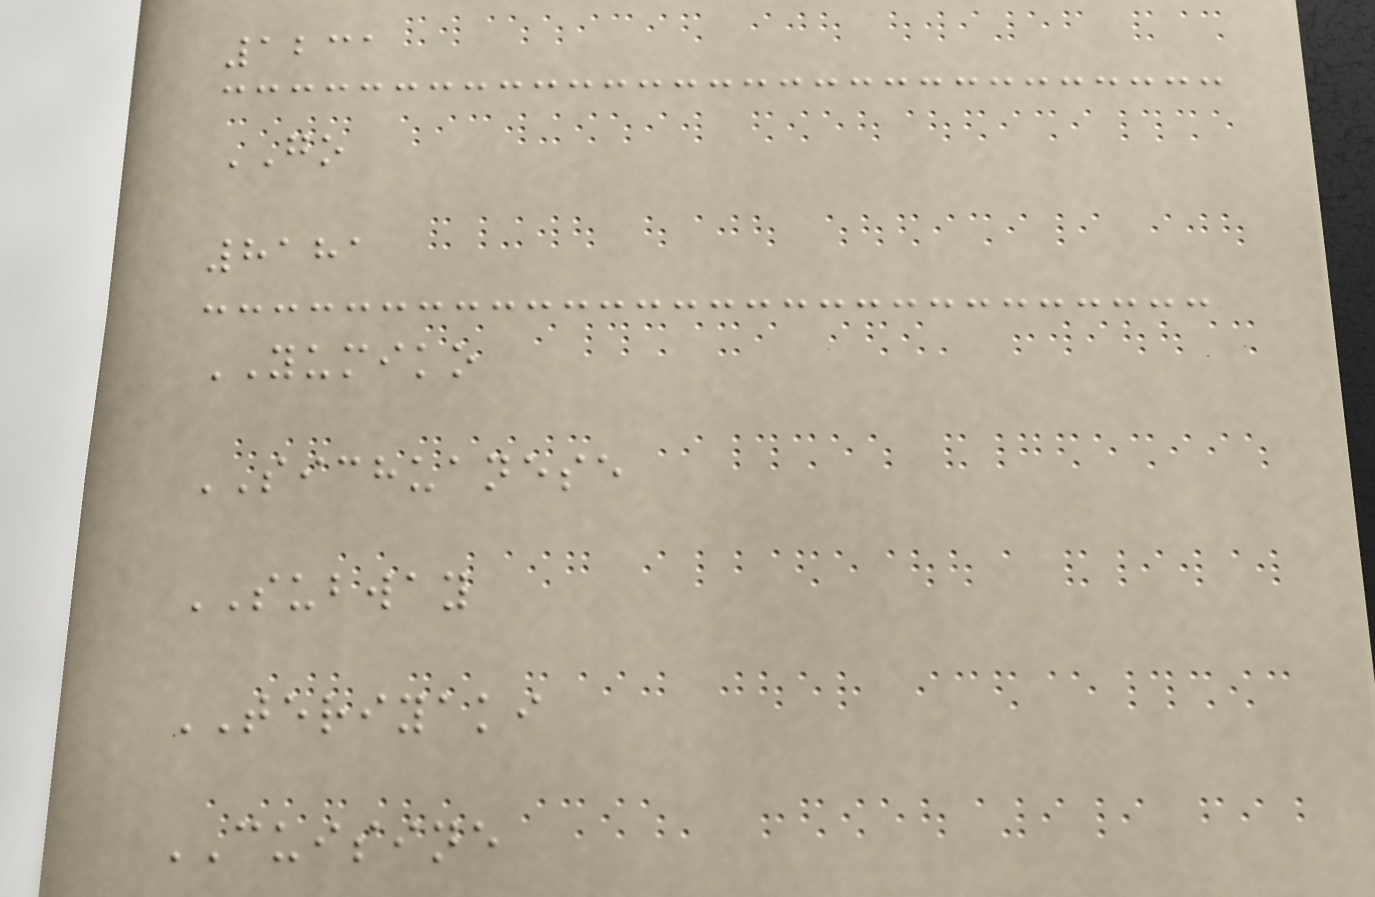1231
GO
8181
YUMIKO
SICHUANESE
SUBWAY
TERIYAKI
CUISINE
